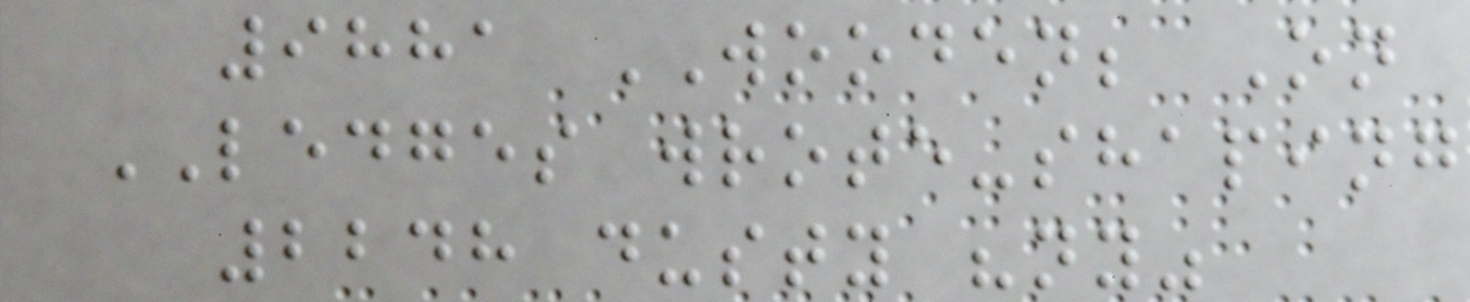9881 WOODEN; On
LEDGES wrote-shaping
2248 dusty "ny"
